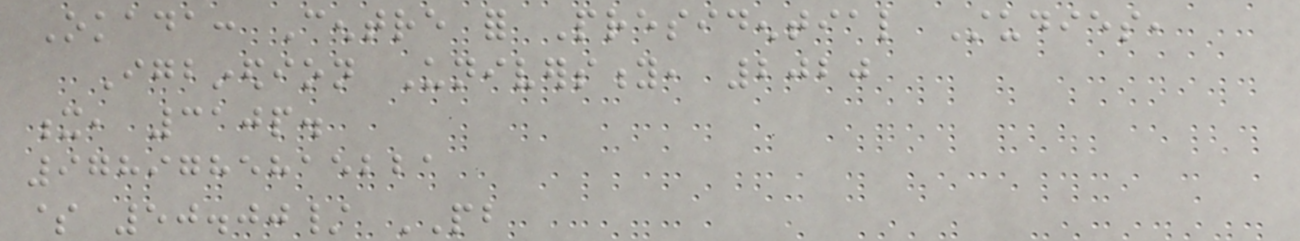Okada: Centre for Presidential Studies,
Igbinedion University, 2020
x, 310p.
9789785815221
$ 50.00/ PB
